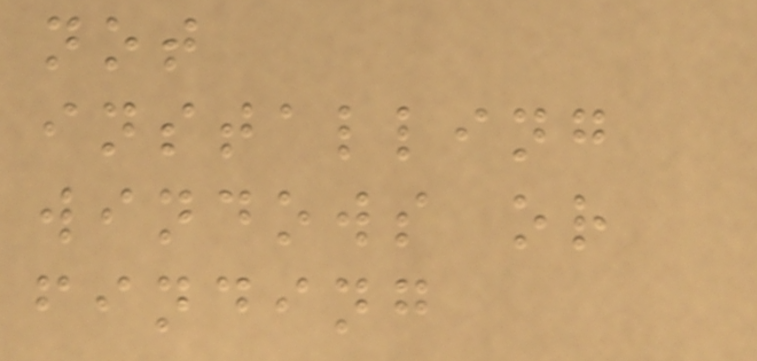not
installing
windows or
finding
